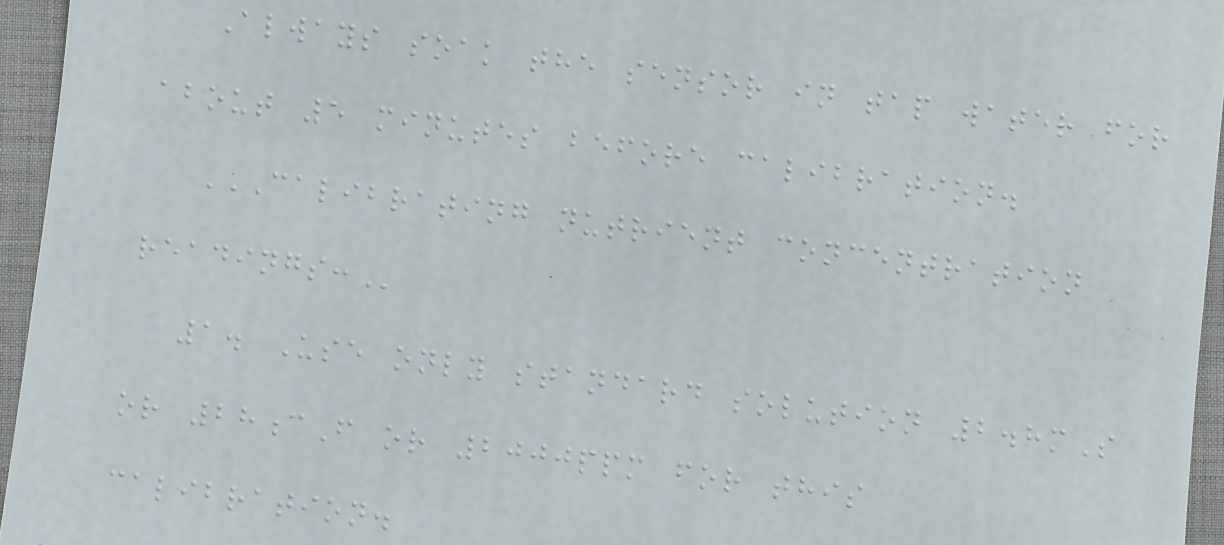Always soak the sensor in tap water for
about 5 minutes before calibration.
CALIBRATING NUTRIENT CONCENTRATION
READINGS:
1. Use only standard solution 2.8mS
or 28cF or 2000ppm for this
calibration.
